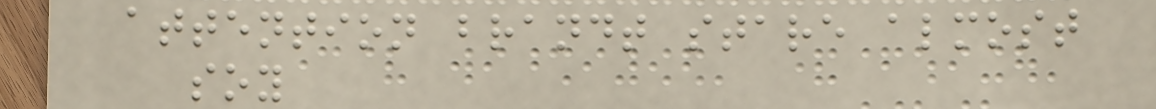attention brandt stare almost
soy
